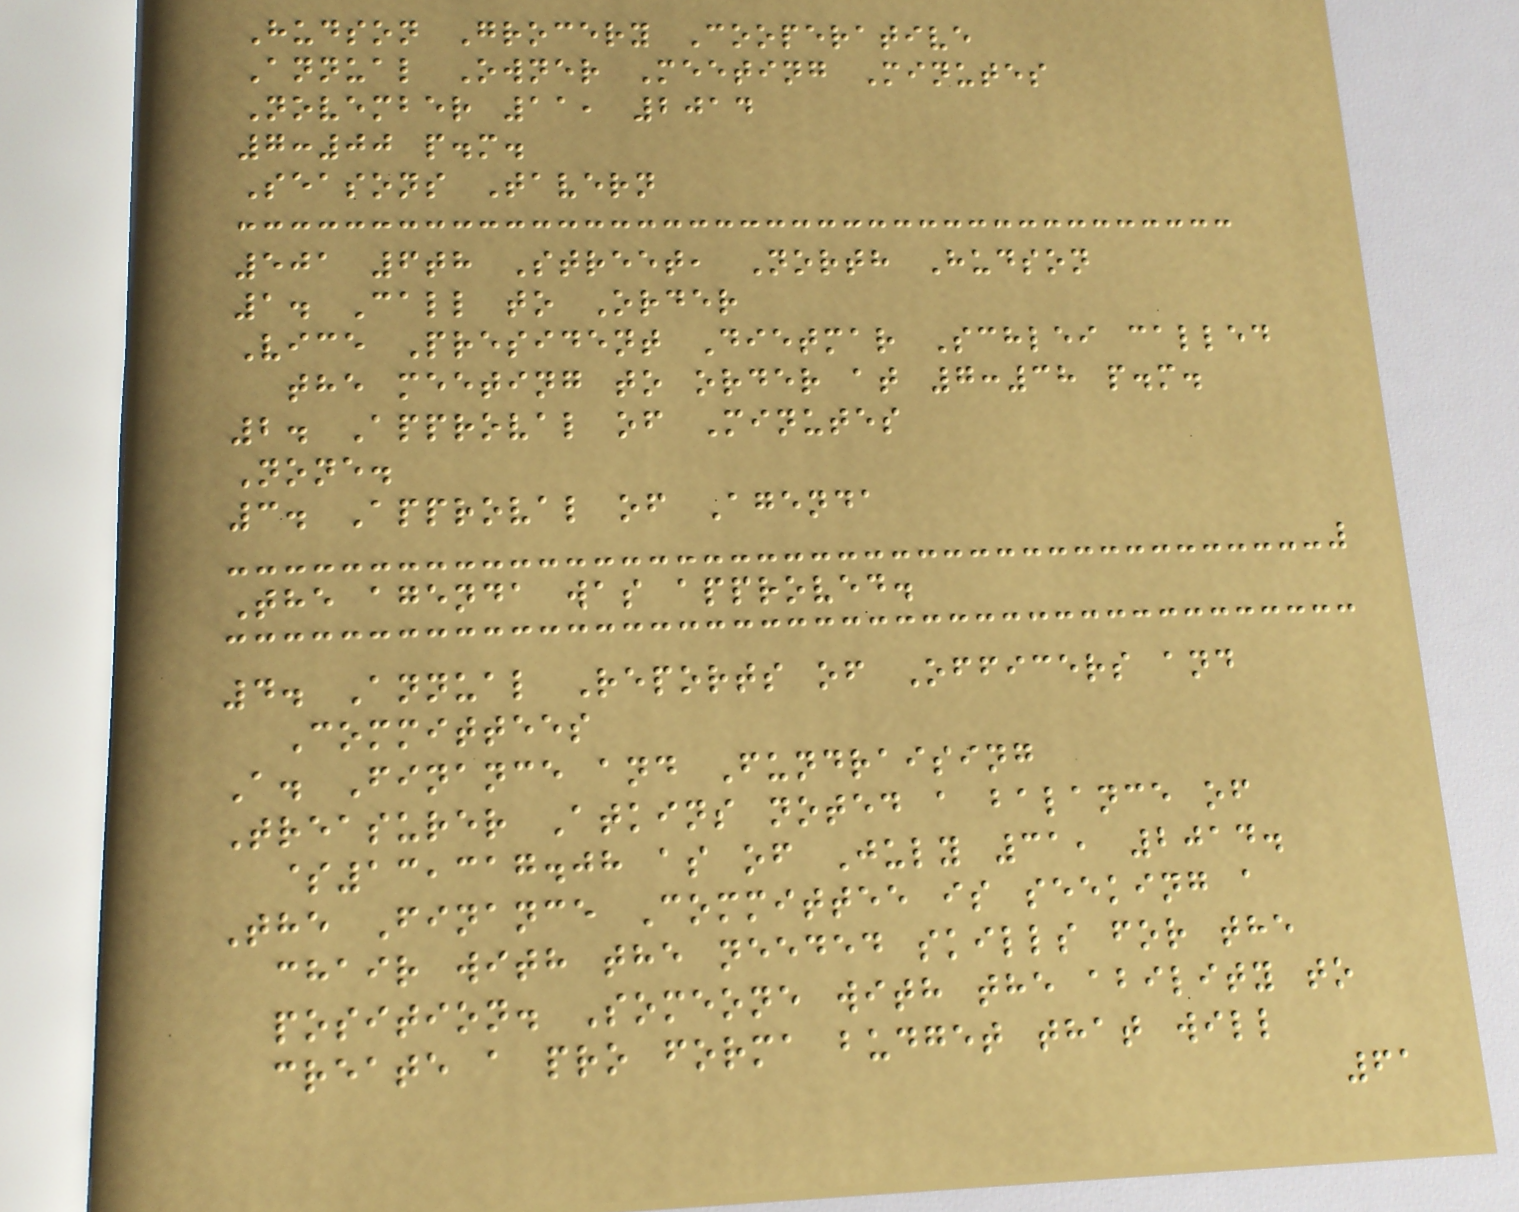Hudson Grocery Cooperative
Annual Owner Meeting Minutes
November 11, 2014
7:00 p.m.
Seasons Tavern
501 6th Street, North Hudson
1. Call to Order
Vice President Dietmar Schlei called
the meeting to order at 7:38 p.m.
2. Approval of Minutes
None.
3. Approval of Agenda
The agenda was approved.
4. Annual Reports of Officers and
Committees
A. Finance and Fundraising
Treasurer Atkins noted a balance of
$13,317.08 as of July 31, 2014.
The Finance Committee is seeking a
chair with the needed skills for the
position. Someone with the ability to
create a pro forma budget that will
61
